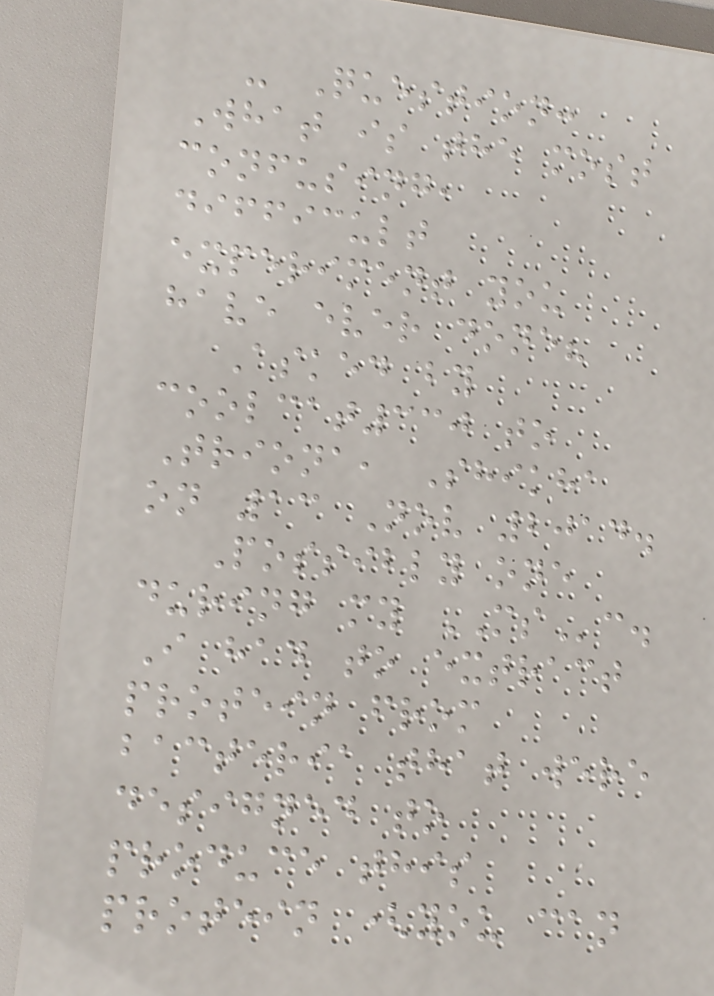- Question:
What is the most
confusing,
difficult
experiment you
have ever done?
Asked by
coolcat330 to
Triona, Shikha
on 13 Nov 2014.
Possibly one
during my MSc.
I had to extract
protein from
bacteria that were
designed to
produce this
protein (you can
